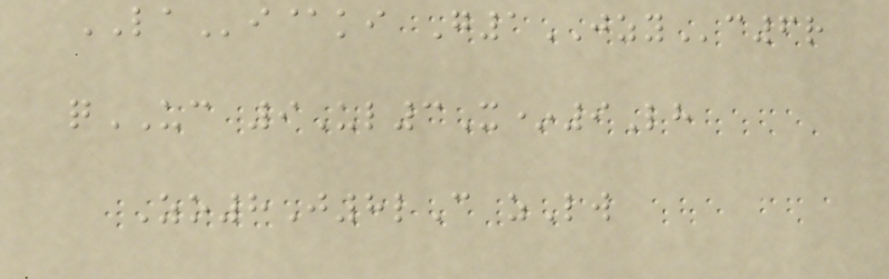LAi@ki G1JZYc6r
qUC 9Ul3X*9Lh
Zo8J8lC zLw
